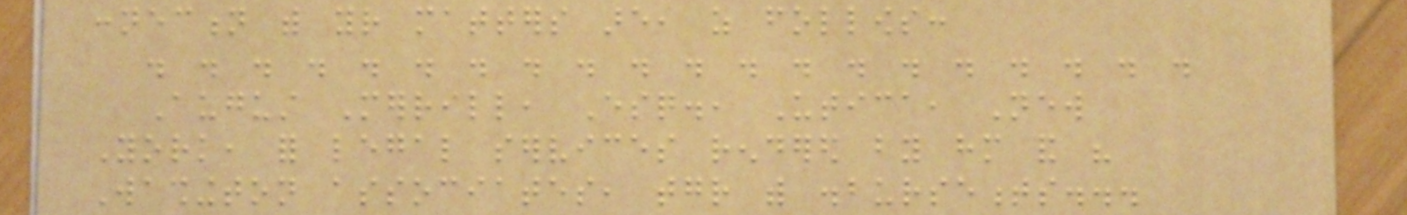connection with your matters are, as follows:
. . . . . . . . . . . . . . . . . . . .
August Merrill, Esq., Utica, New
York, for legal services rendered by him and his
Washington associates, together with disbursements...
